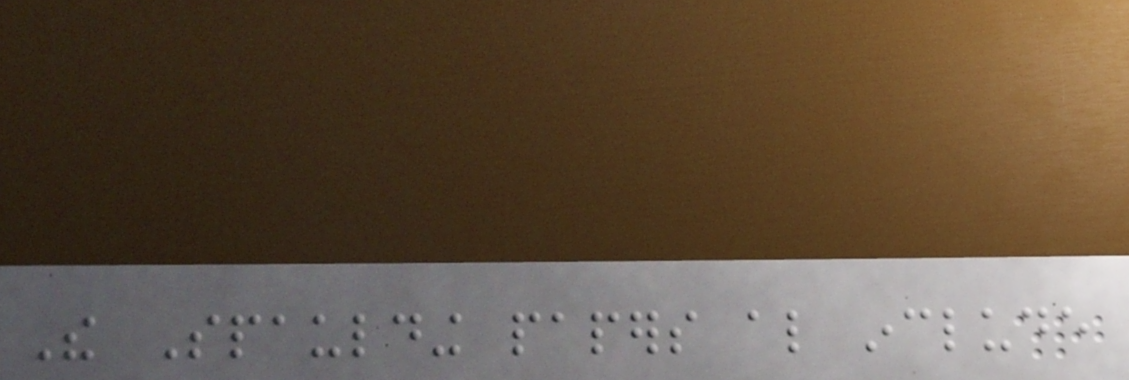The Spaulding papers also include
